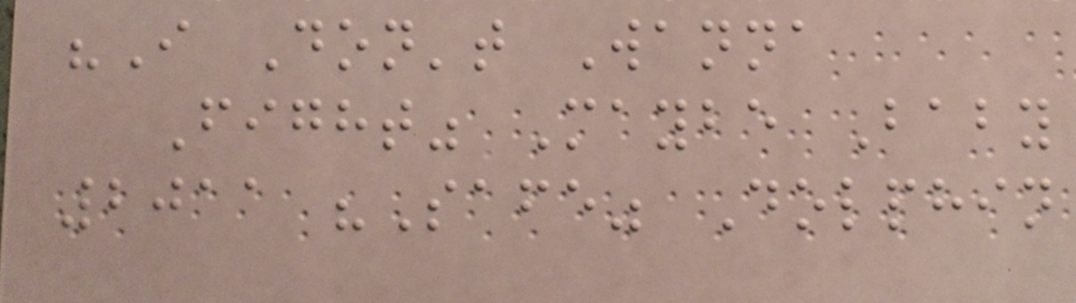"I Don't Wanna
Fight" Maybe Baby
2011 "Safe" Dolphin
